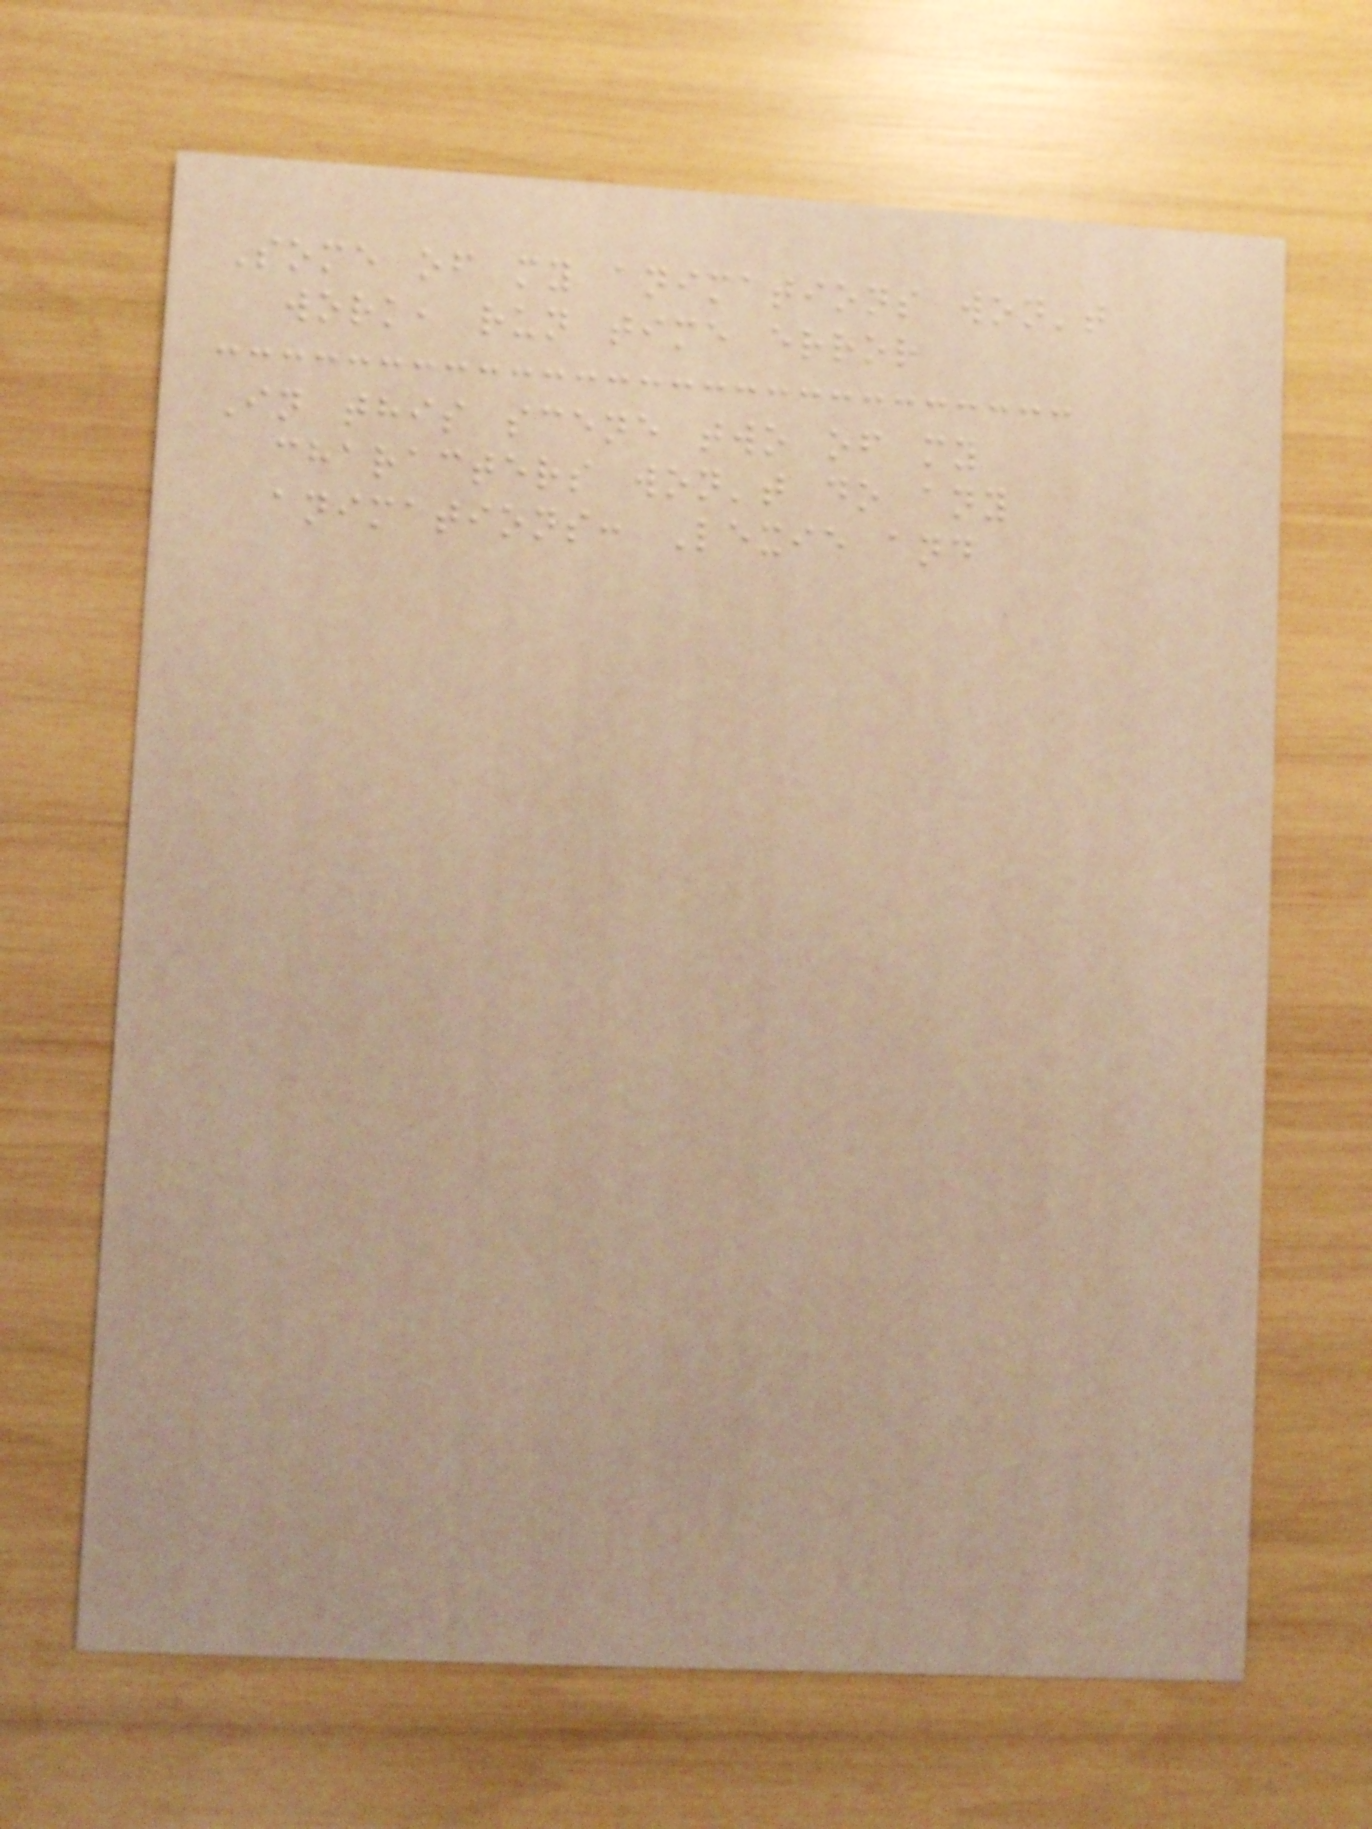Some of my animations won't
work, run time error
In this scene two of my
characters won't do any
animations: Lexie and
